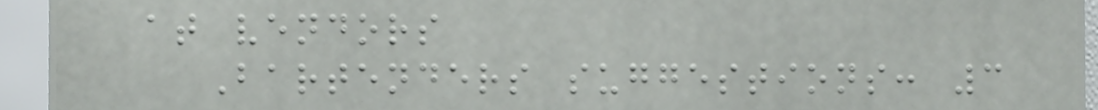at vendors
Bartenders suggestions: 3
